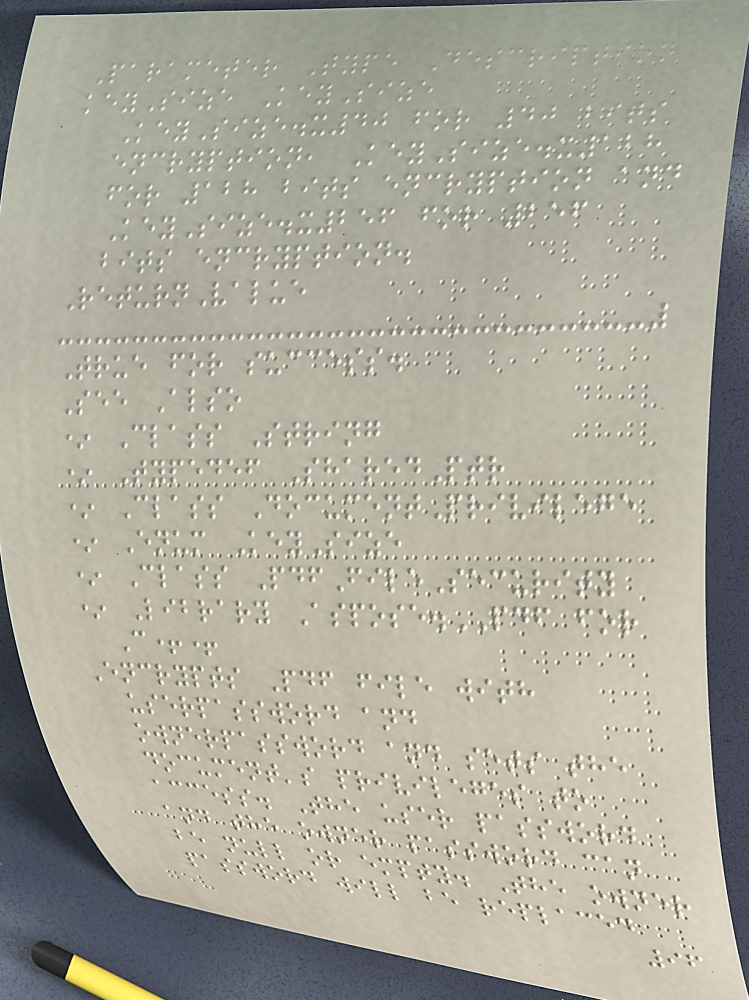Parameter Type Description
keySize KeySize
KeySize.x40 for 40 bits
encryption, KeySize.x128
for 128 bits encryption and
KeySize.x256 for 256
bits encryption.
ReturnValue
True for success.
See Also
* Class String
* Typedef SharedPtr
* Class DocumentPrivilege
* Enum KeySize
* Class PdfFileSecurity
* Library Aspose.PDF for
C++
Encrypts Pdf file with
userpassword and
ownerpassword and sets the
document's privileges to
access. The user password
and the owner password can
be null or empty. The owner
password will be replaced
96
